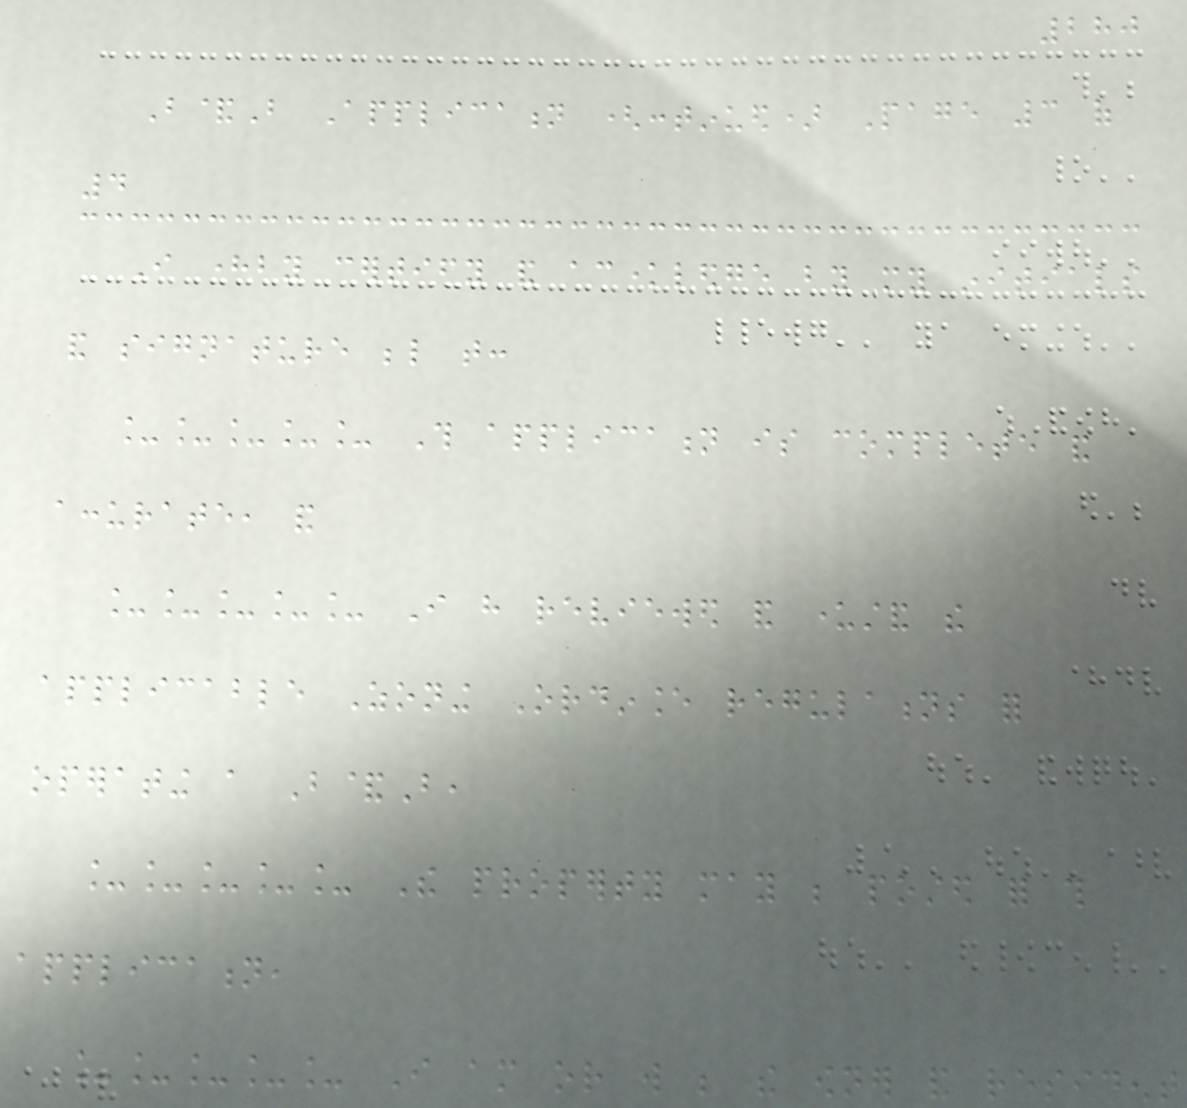280
B&B Application (continued) Page 3 of
4
I hereby certify and acknowledge by my initials
and signature below that:
_____ This application is complete and
accurate, and
_____ I have reviewed and understand the
applicable Zoning Ordinance regulations for
operating a B&B,
_____ The property may be posted for this
application,
_____ I am or will be the owner and resident
